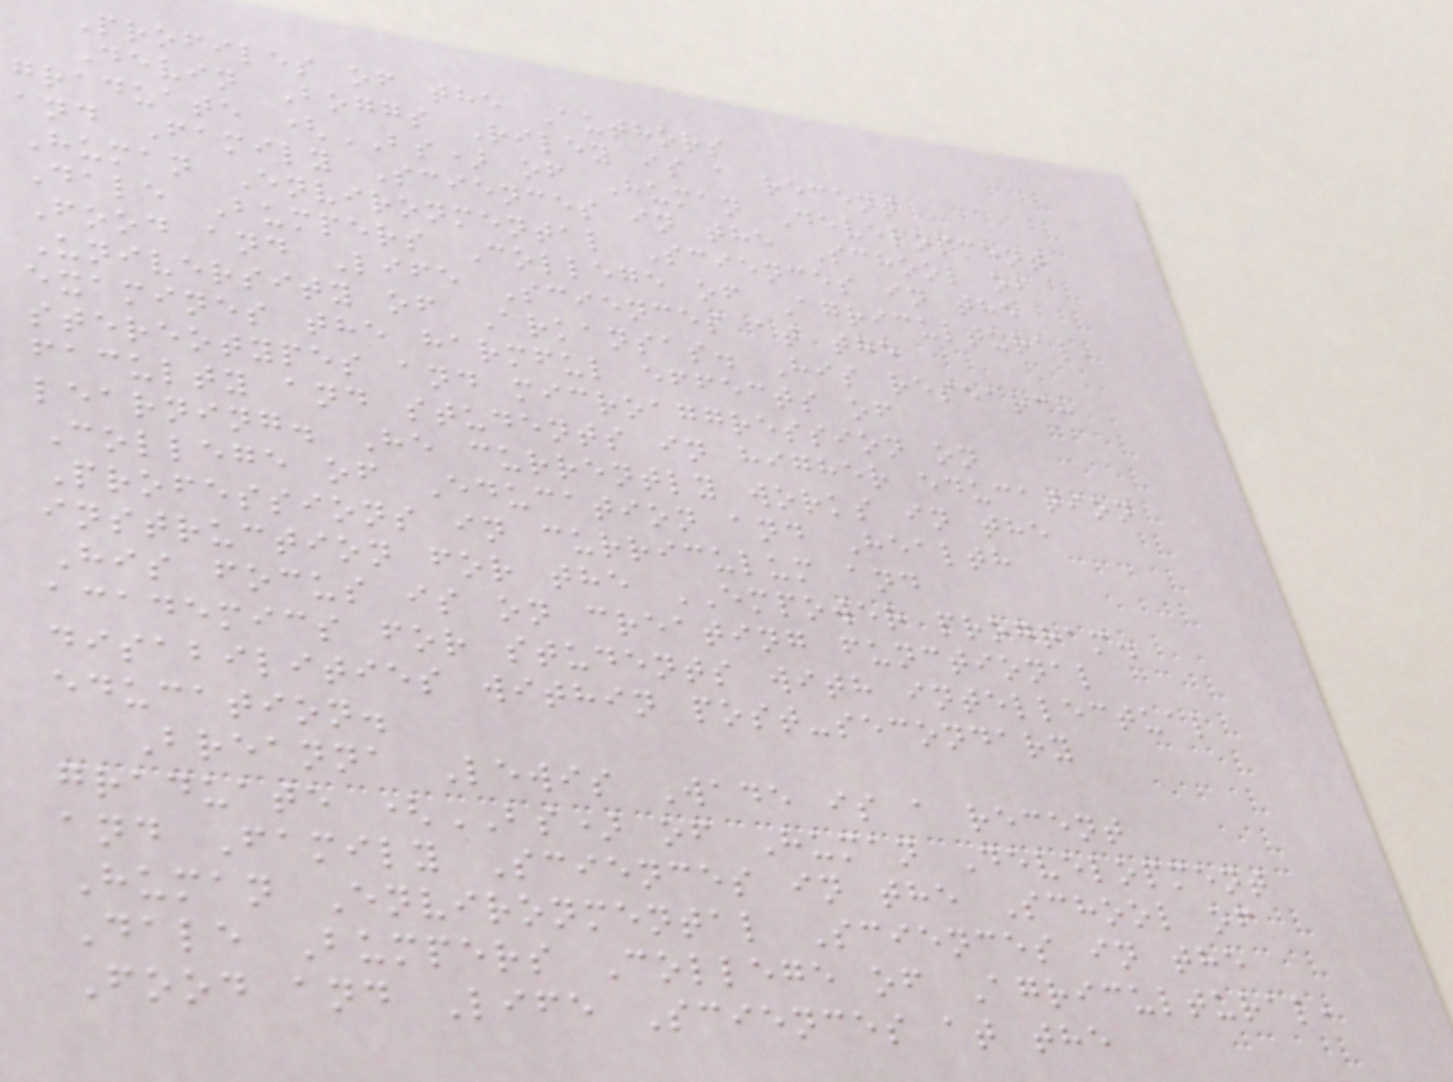Profiles of the Authors
Devin Boggs Riley is a recent
graduate (BS) of Human Development
and Family Sciences in the School of
Human Environmental Sciences in the
Dale Bumpers College of Agricultural,
Food and Life Sciences at the
University of Arkansas. His research
examines the harmful effects of
stereotypes and microaggression on
faculty and students in higher education
learning. He currently works in the
College of Education and Health
Professions in curriculum and
instruction for the EMPOWER program.
His focus is on creating functional
academics for students with intellectual
disabilities within post-secondary
education.
Breanna Lewis Wade is a recent
graduate (BS) of Human Development
and Family Sciences in the School of
Human Environmental Sciences in the
Dale Bumpers College of Agricultural,
Food and Life Sciences at the
